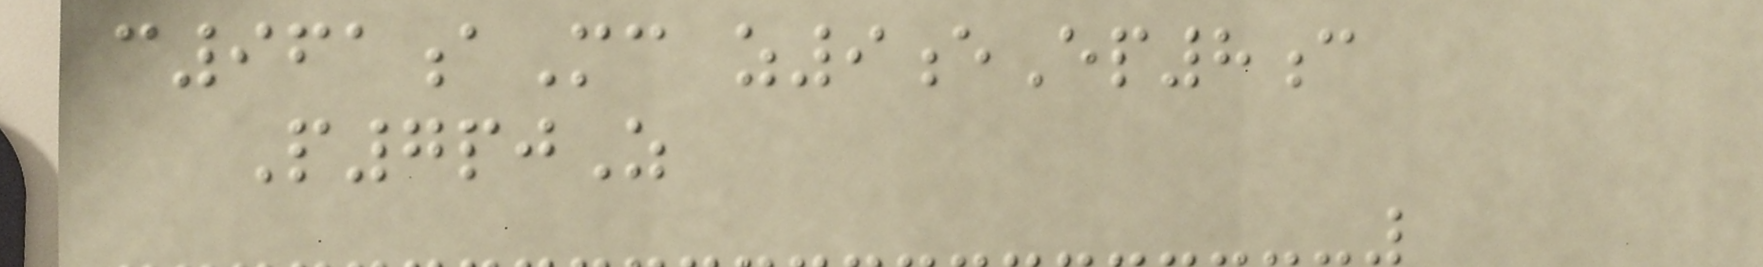c961aMc z9eEp8c
P7pjZ
